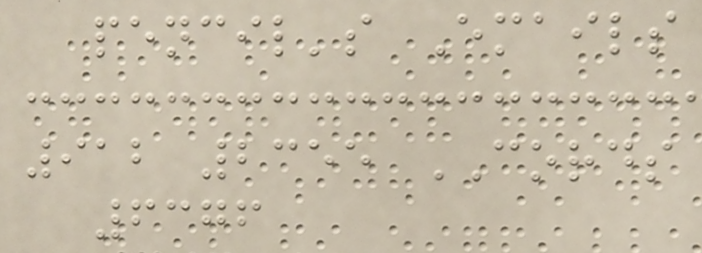pencil's Emails
912 2355 CORDS
6376
